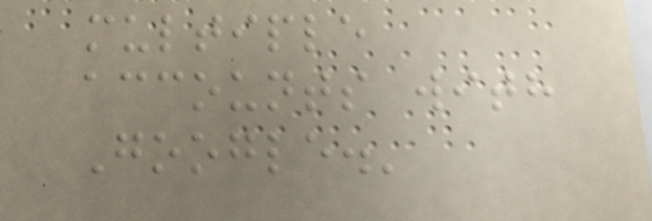multiple
accounts with
Google.'
